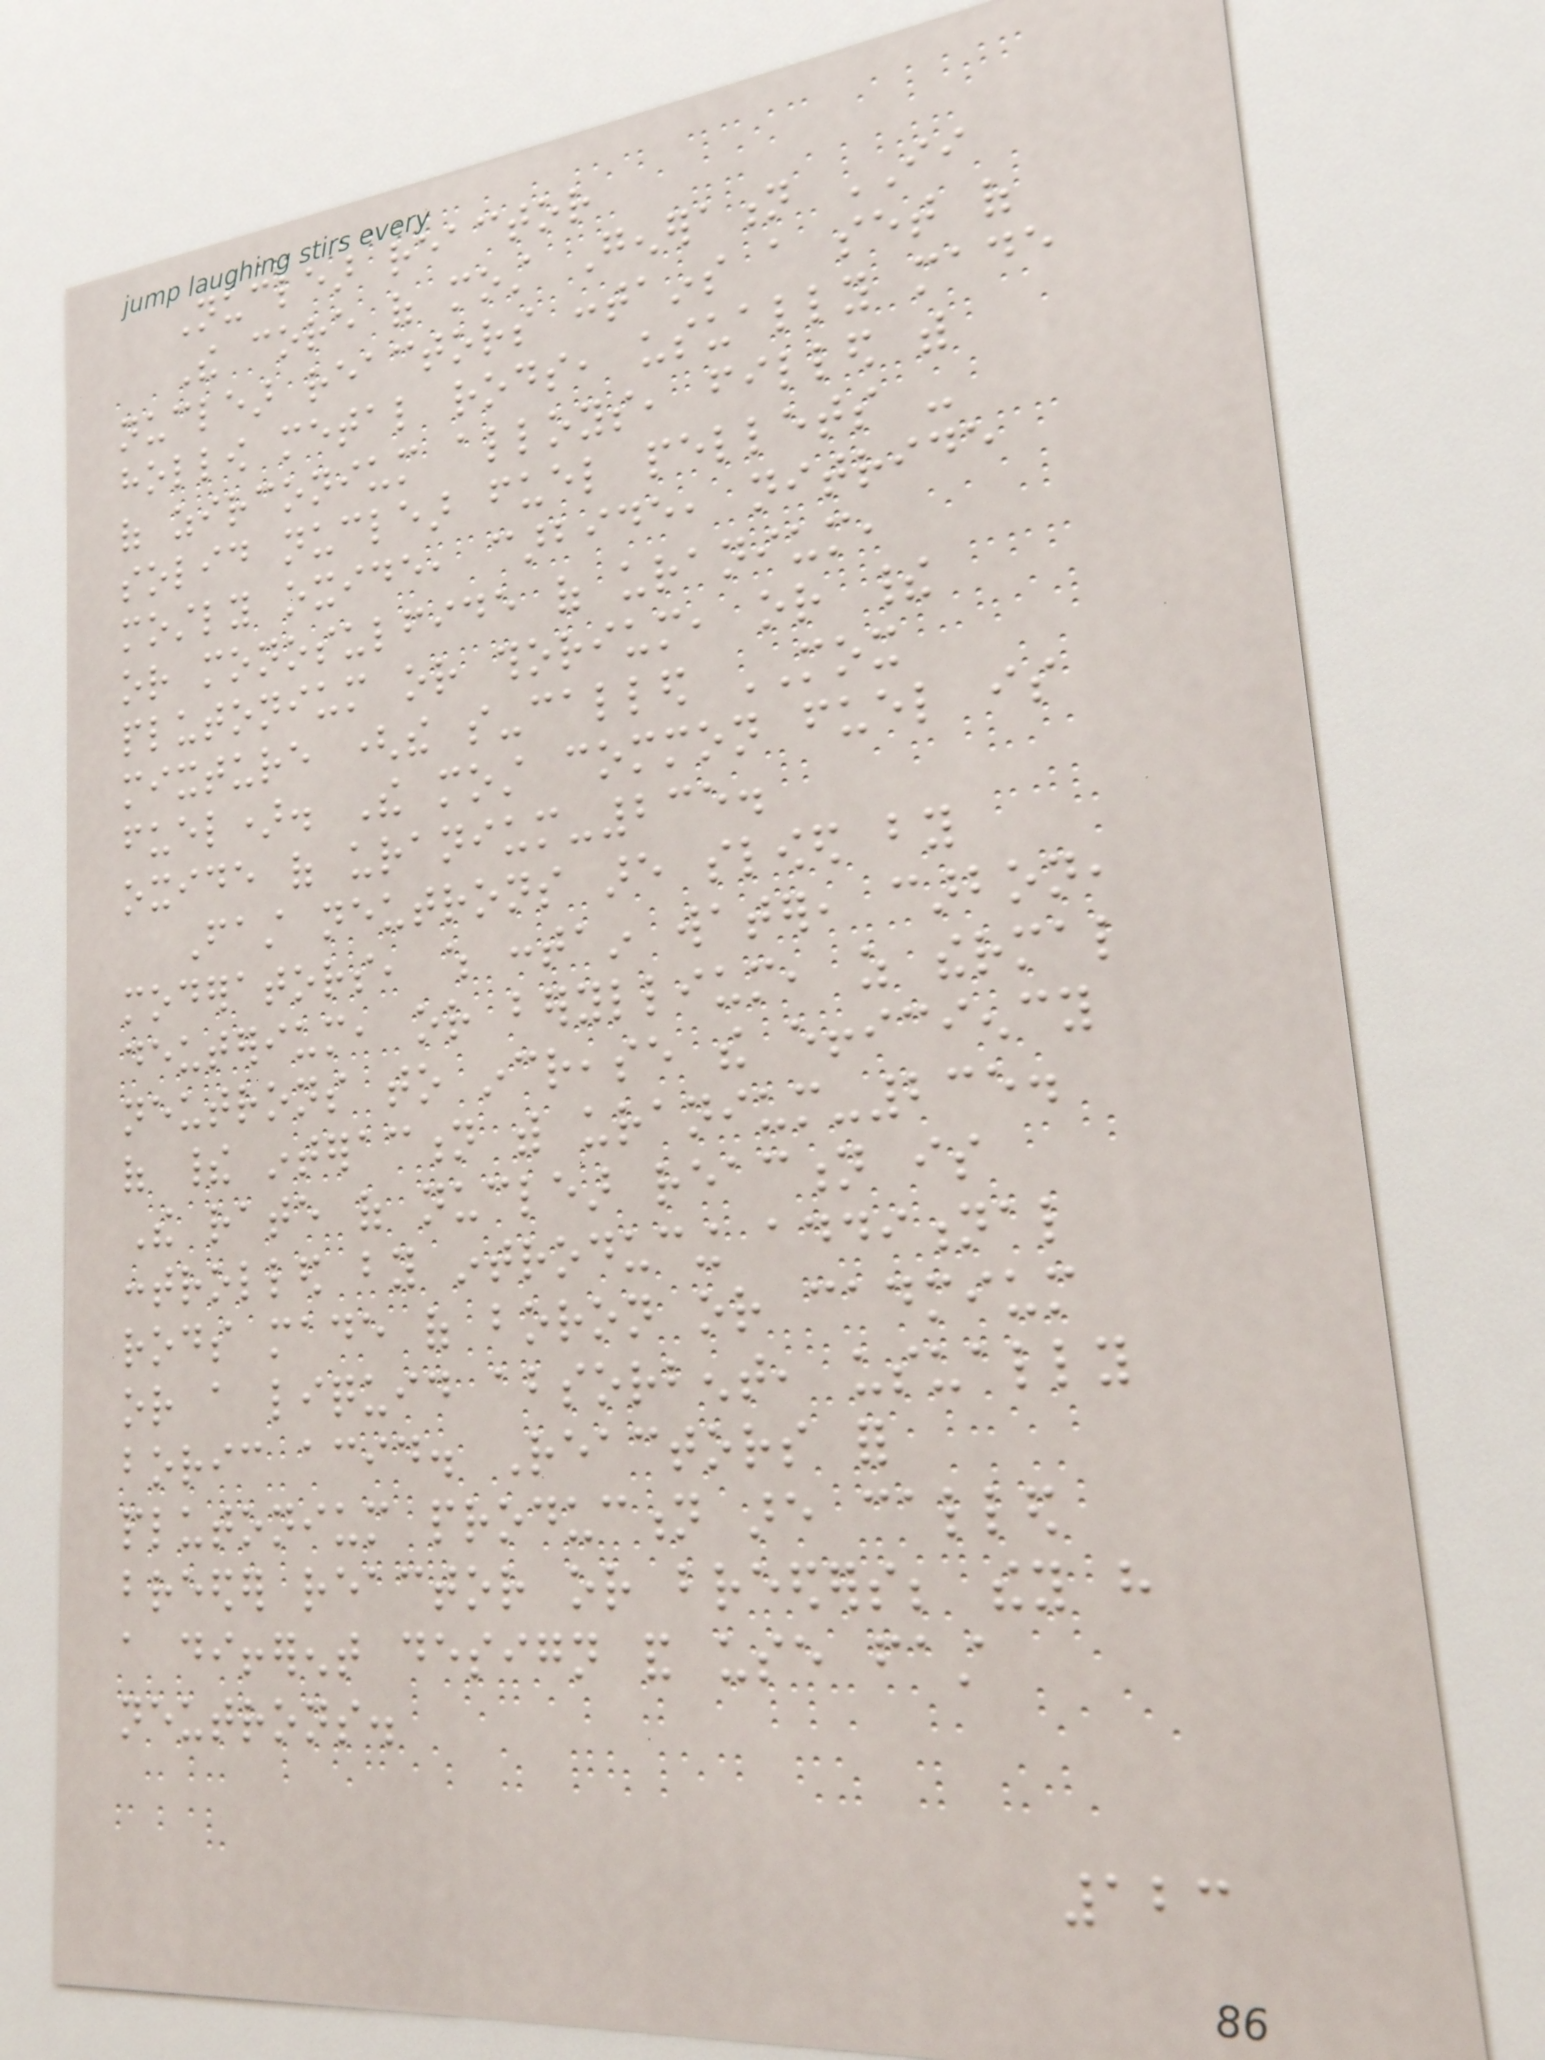Nuclear reactor
The core of most Generation II
nuclear reactors contains a set of
hollow metal rods, usually made
of zirconium alloys, filled with
solid nuclear fuel pellets -
mostly oxide, carbide, nitride
or monosulfide of uranium,
plutonium or thorium, or their
mixture (the so-called MOX
fuel). The most common fuel is
oxide of uranium-235.
Fast neutrons are slowed by
moderators, which contain water, carbon,
deuterium, or beryllium, as thermal
neutrons to increase the efficiency
of their interaction with uranium-235.
The rate of nuclear reaction is
controlled by introducing additional
rods made of boron or cadmium
or a liquid absorbent, usually
boric acid. Reactors for
plutonium production are called
breeder reactor or breeders; they have
a different design and use fast
neutrons.
123
